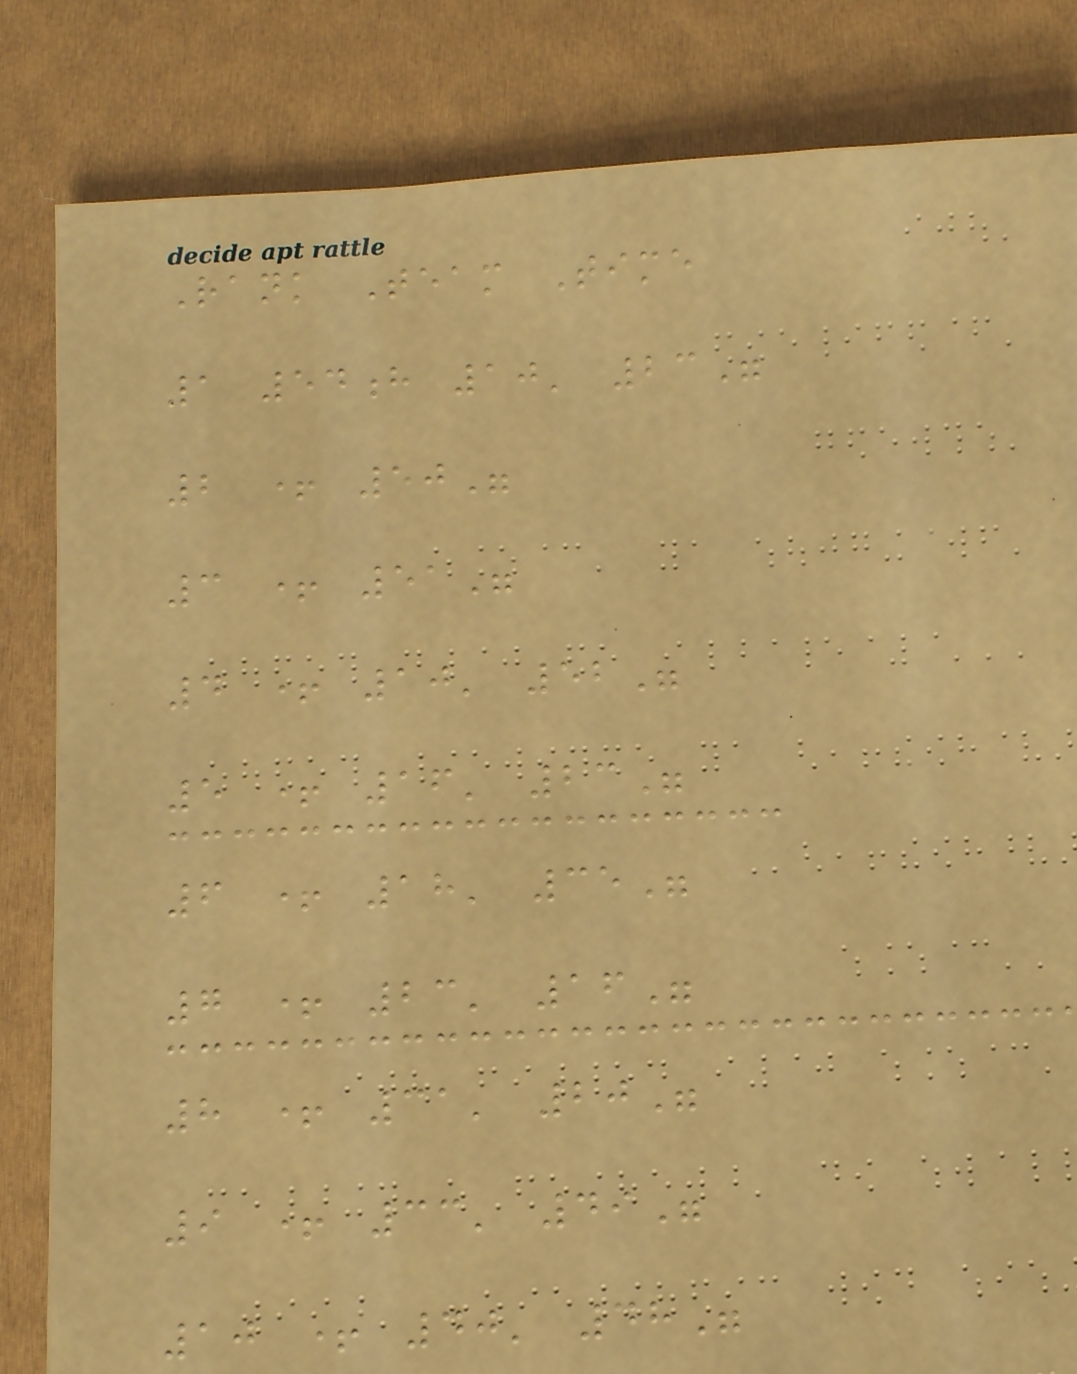Rank Team Time
1 54h 10' 23"
2 + 50"
3 + 51"
4 + 10' 52"
5 + 16' 23"
6 + 18' 35"
7 + 23' 16"
8 + 31' 20"
9 + 33' 49"
10 + 40' 48"
